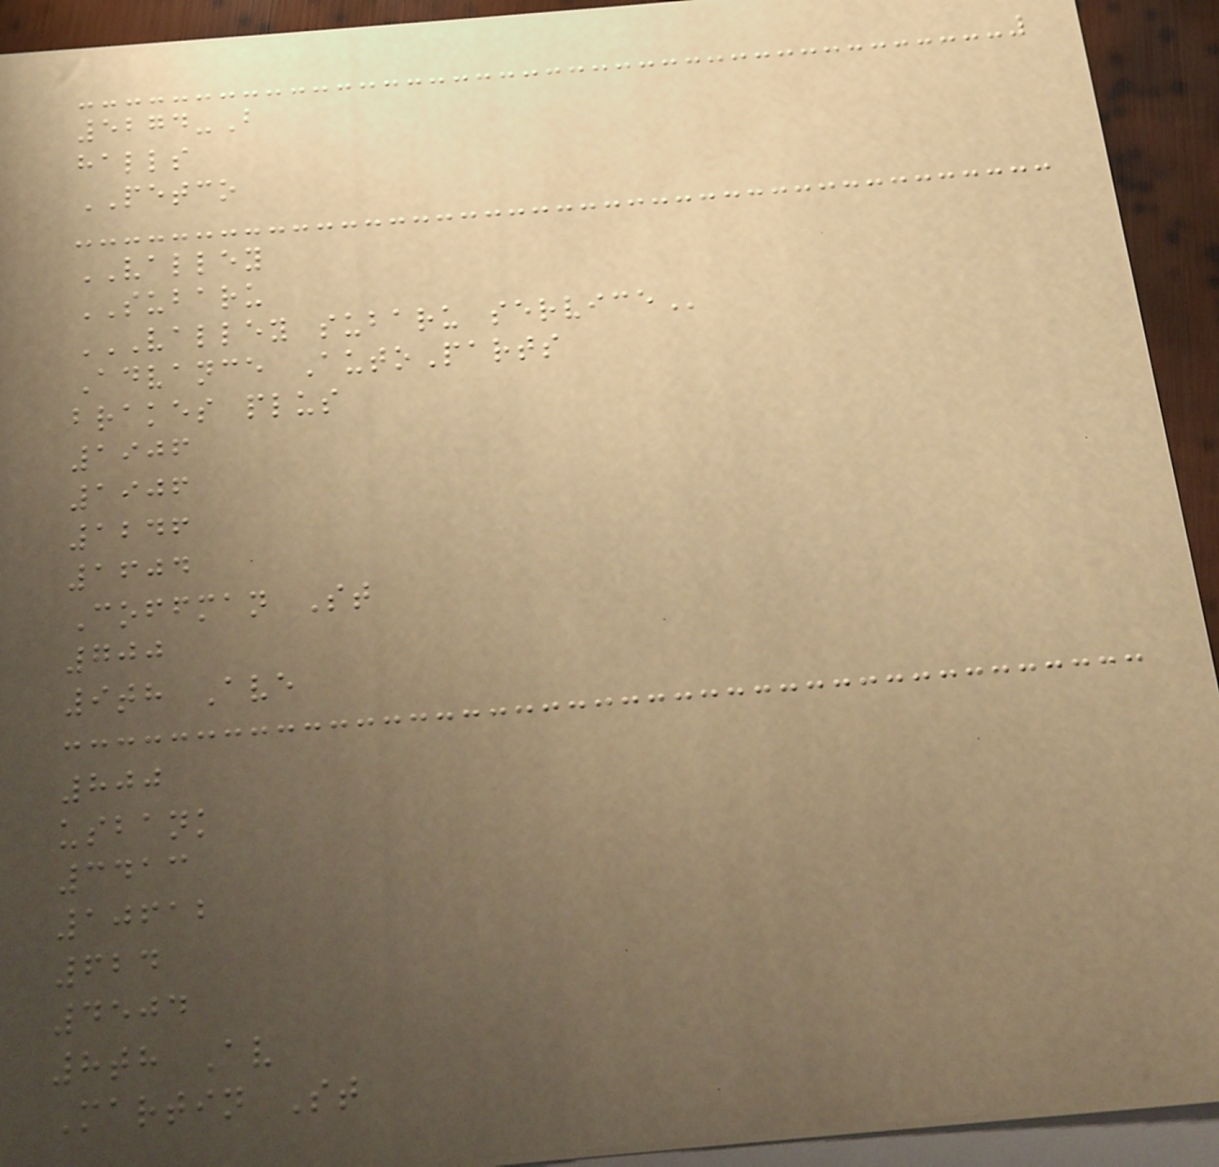5274-B
halls
PETCO
VALLEY
SUBARU
VALLEY SUBARU SERVICE
Advance AutoParts
brakes plus
1906
1906
1246
1604
Coffman St
700
9th Ave
800
usbank
3413
10612
624
4504
8th Av
Martin St
